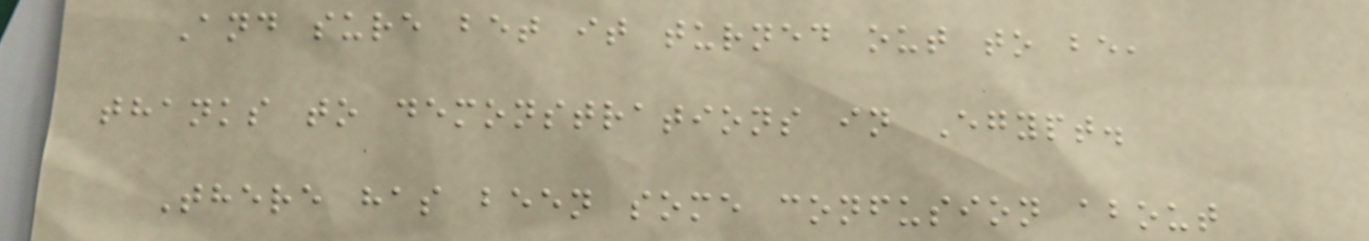And sure bet it turned out to be,
thanks to demonstrations in Egypt.
There has been some confusion about
